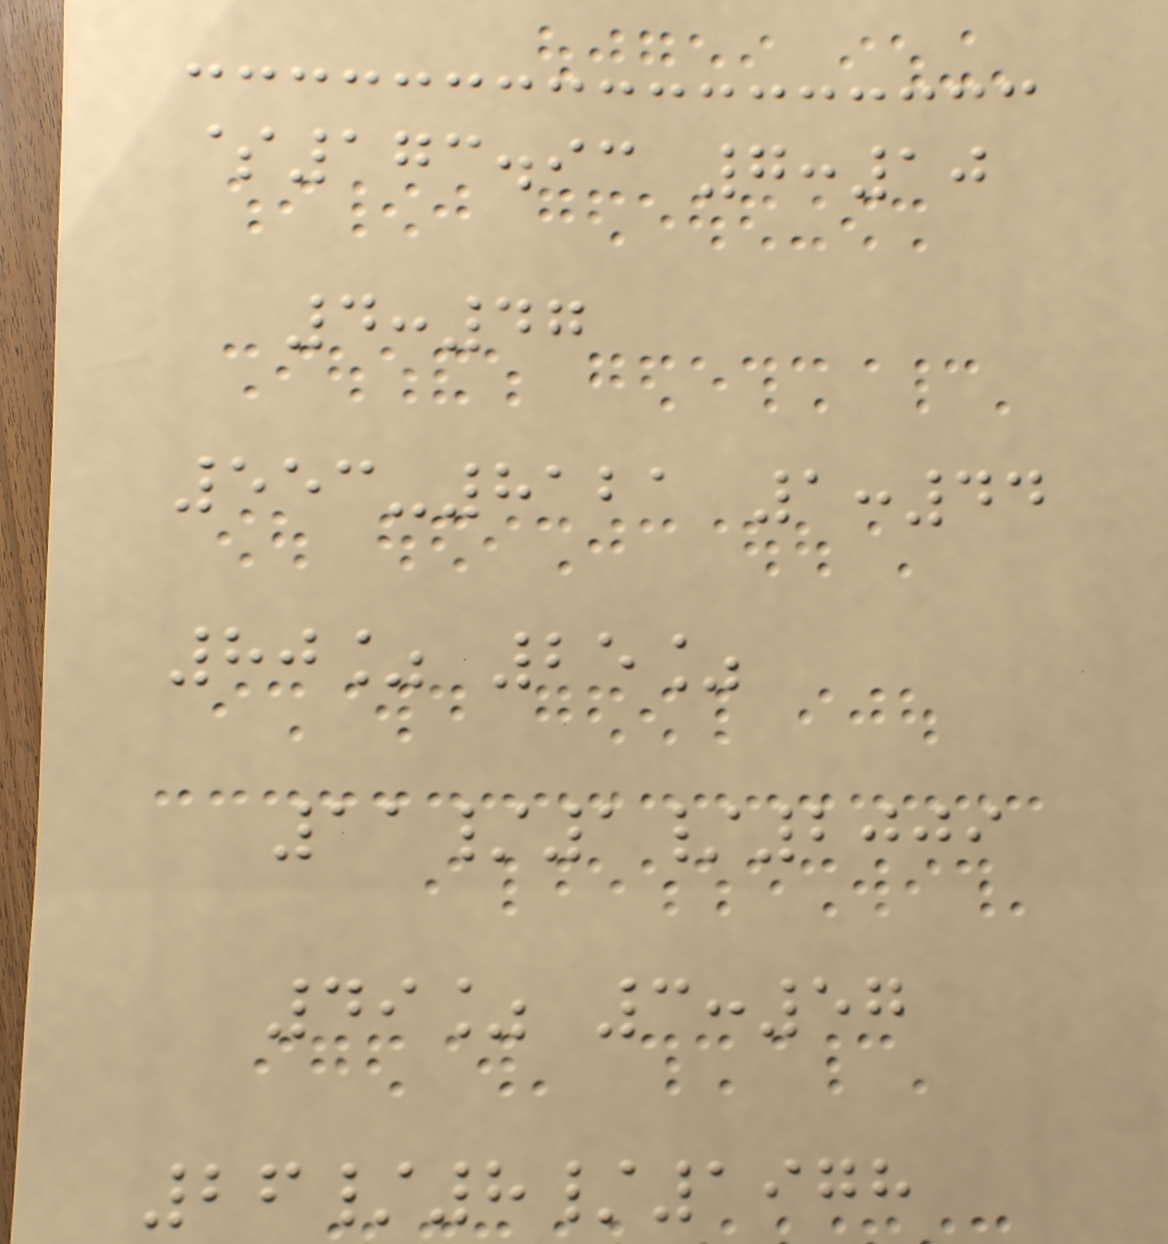$173.93 7:10
4:47
553-8121 1:44
80% 25%
11/1/2009
49% 3:57
26/8/1978
